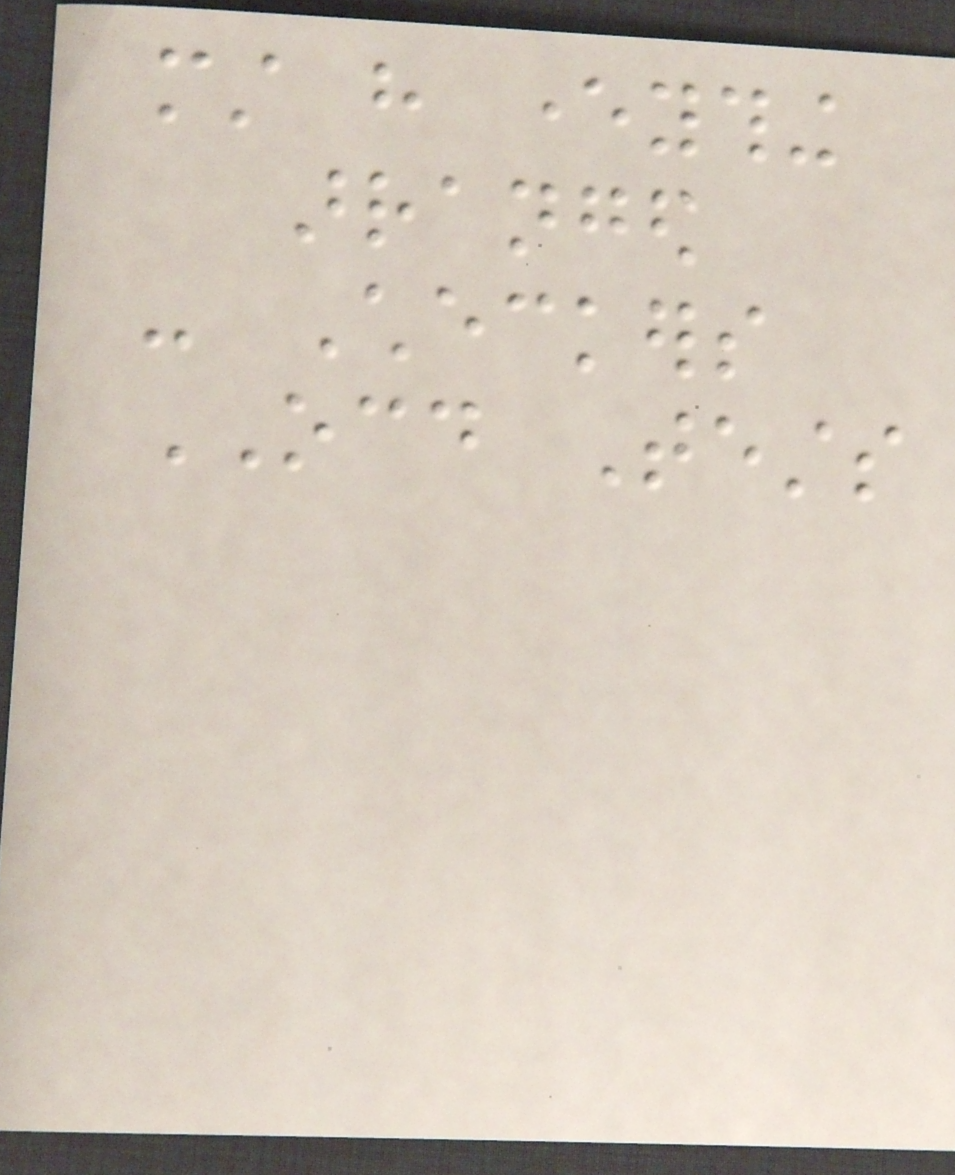must have everything
arranged
- Checkers
OCD Tests
